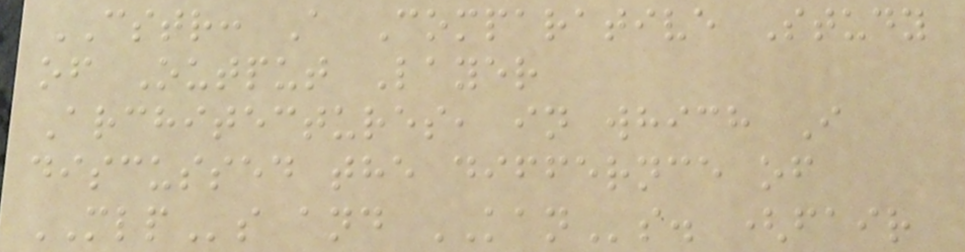CSTR: A Comparative Study
of Output Layer
Architectures, in which I
discussed the differnce of
MLPs and KANs. (fair
